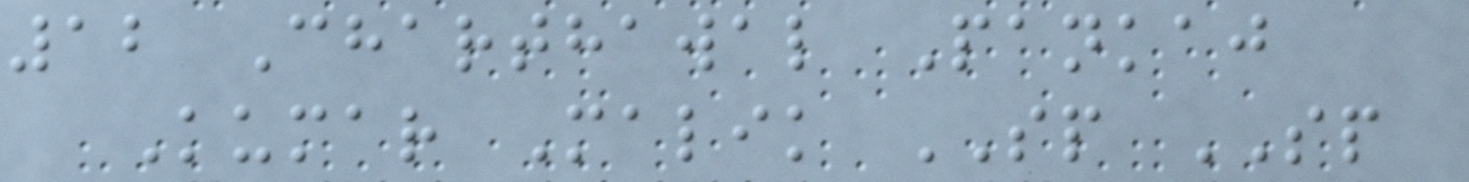12 Charthawal Pankaj
Kumar Malik SP SP
